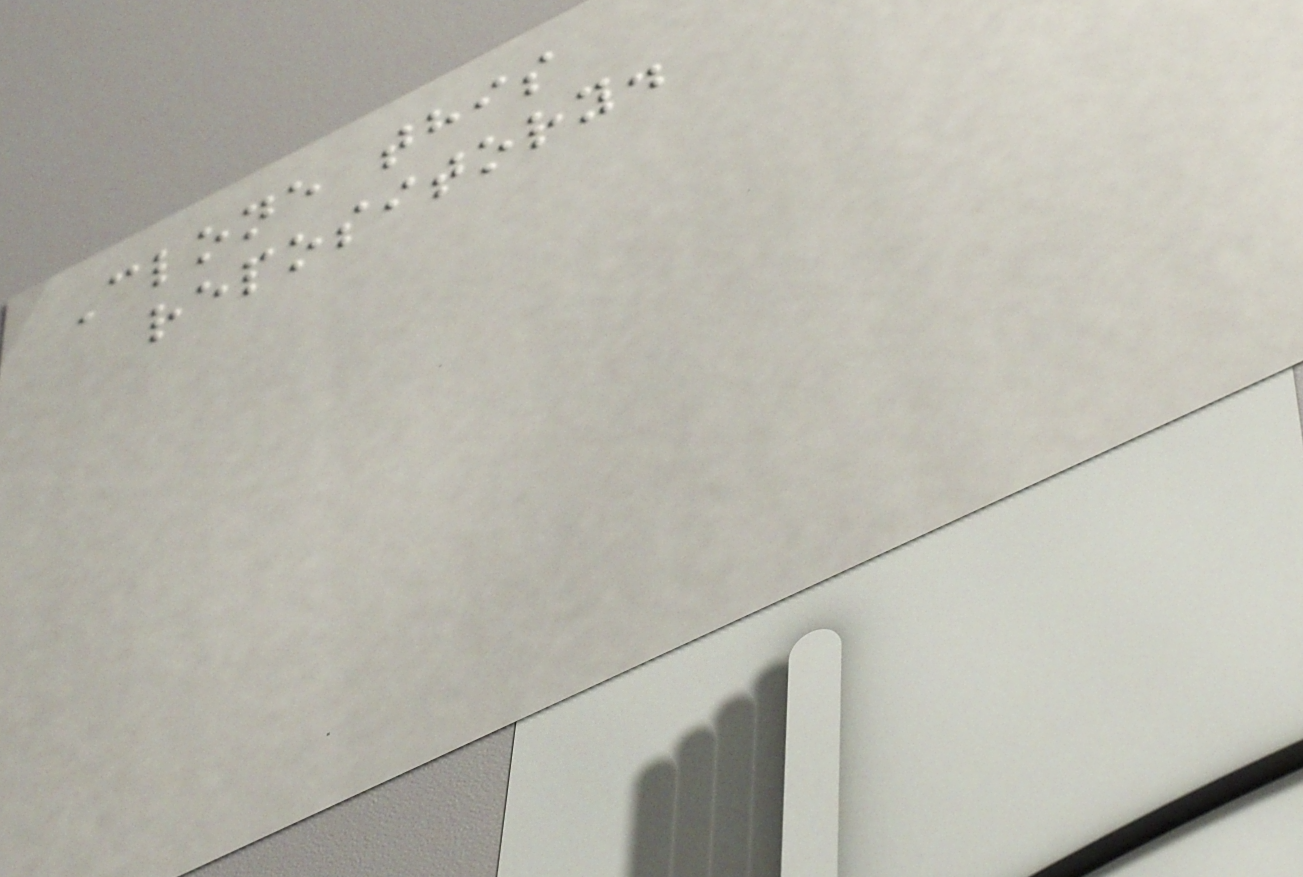Clone this
repository.
